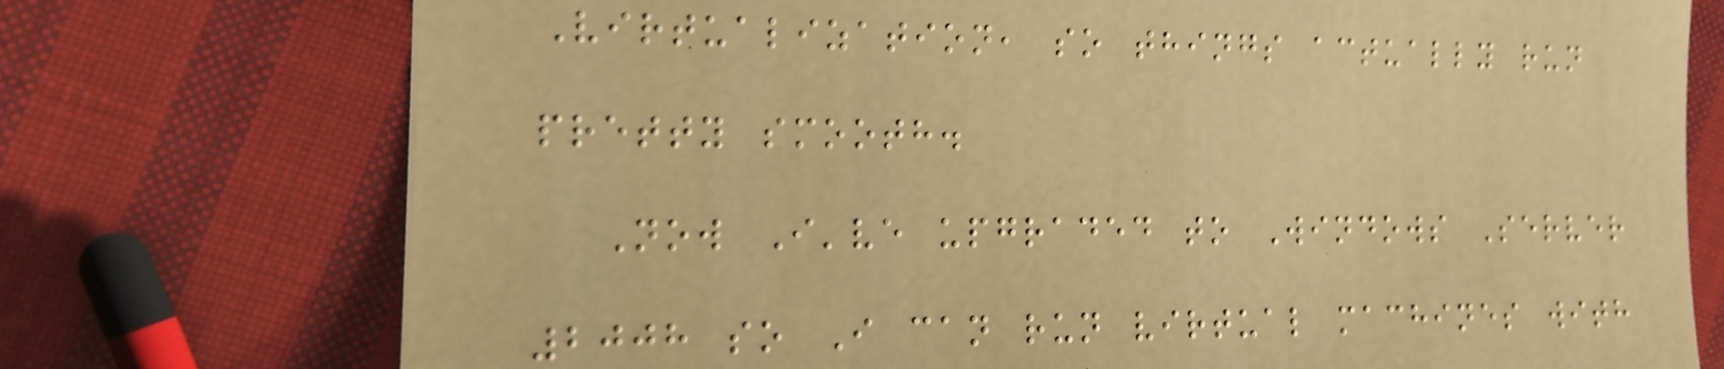Virtualization, so things actually run
pretty smooth.
Now I've upgraded to Windows Server
2008 so I can run virtual machines with
